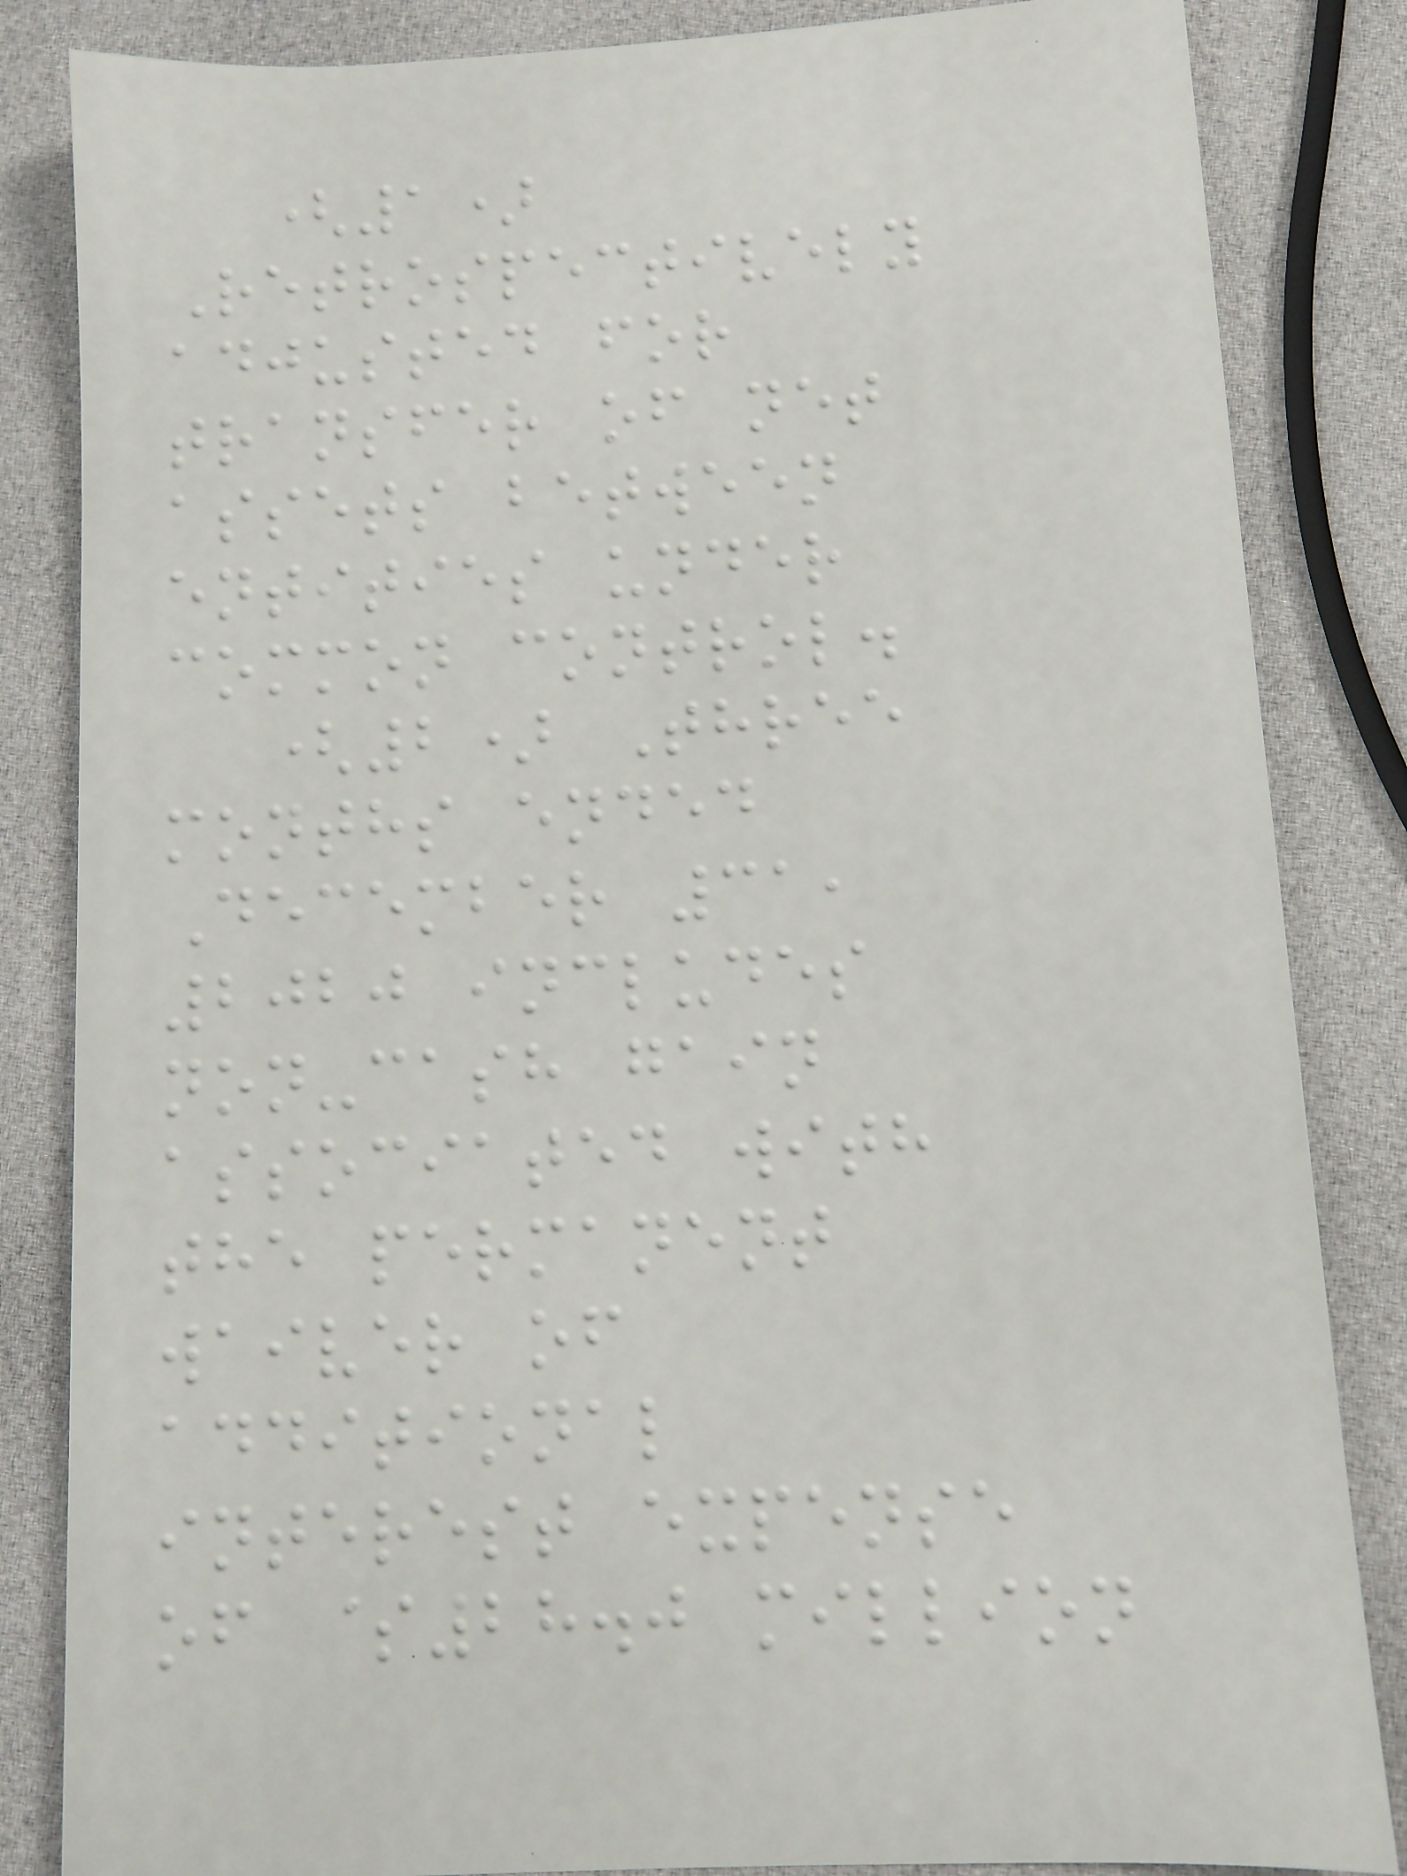(1)
Retrospectively
adjusted for
transfer of net
assets between
entities under
common control.
(2) Three
months ended
December 31,
2020 includes
non-cash gain
associated with
the permanent
waiver of
additional
interest expense
of $28.0 million
